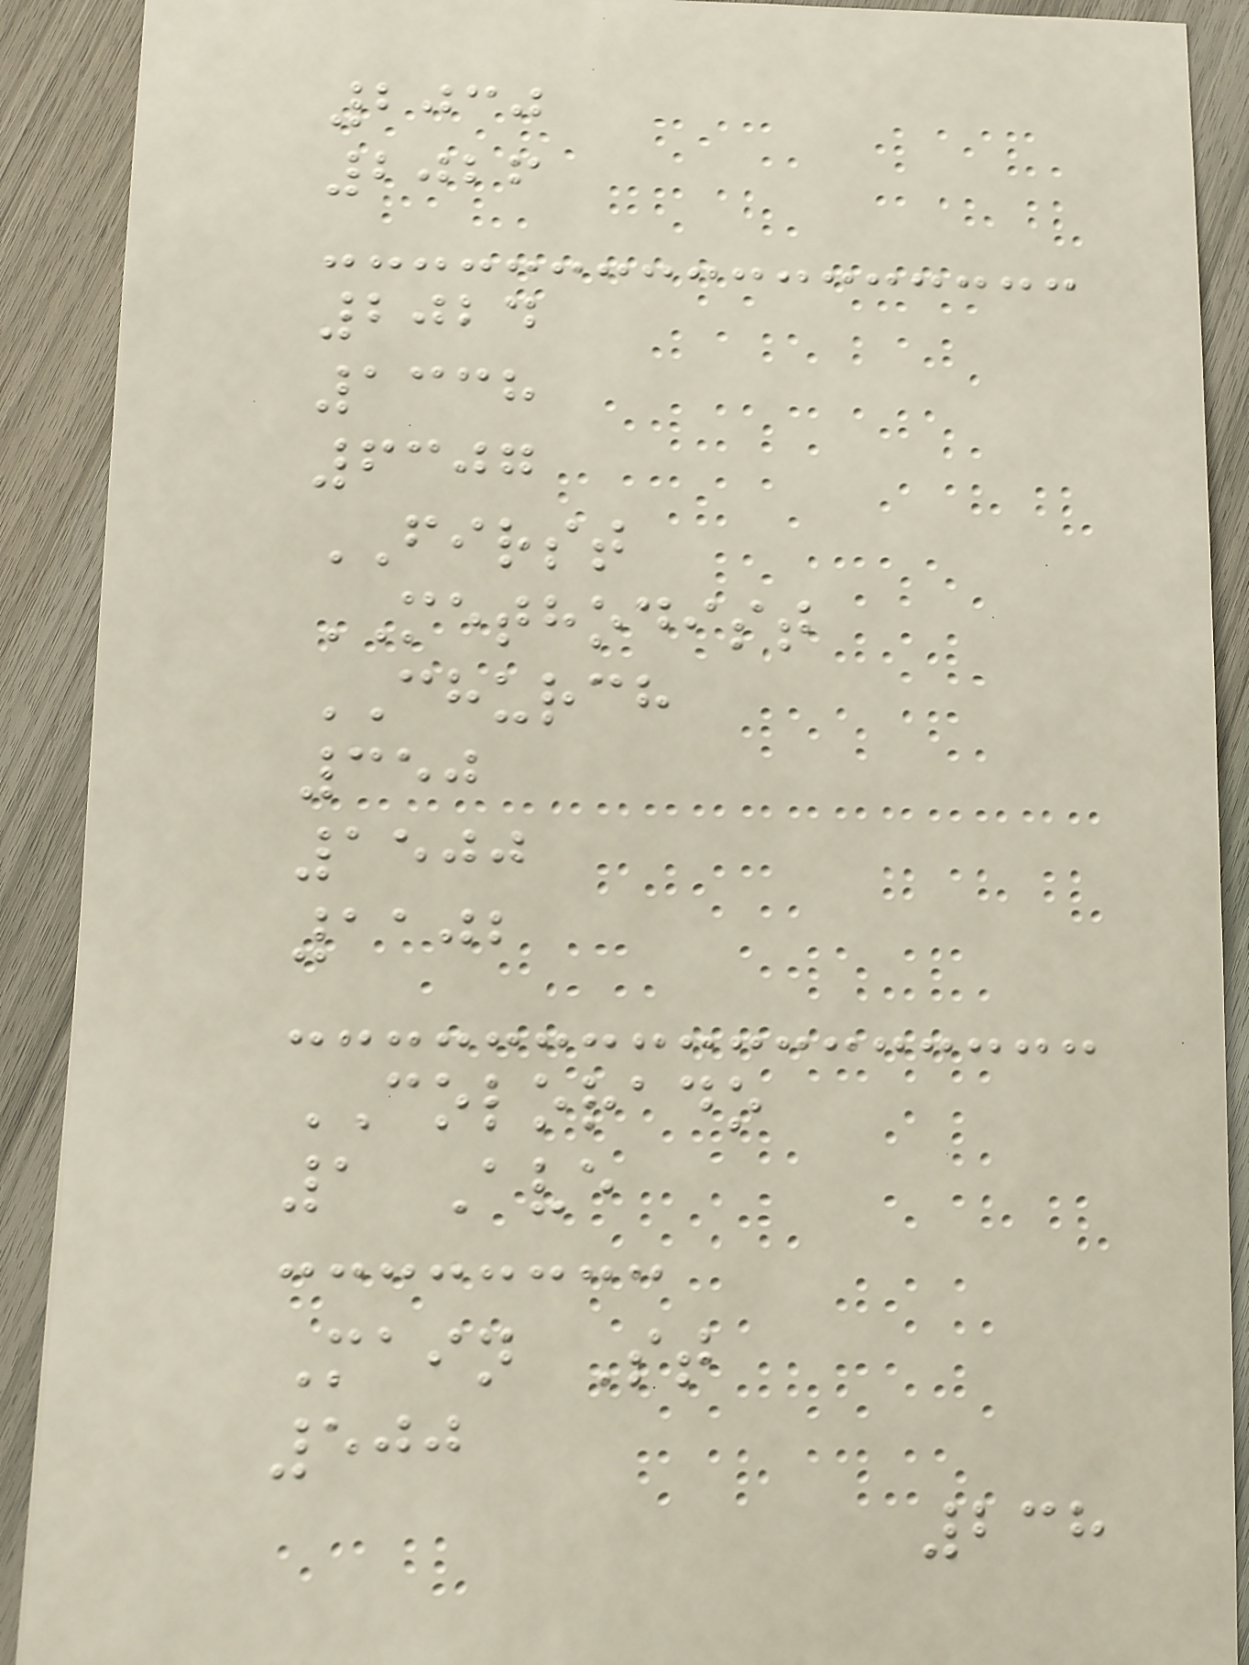2030
2026
2024
1338
6307
FIRST
METHODIST
CHURCH
350
1500
1102
COLORADO
1 Ave
Main St
500
238
